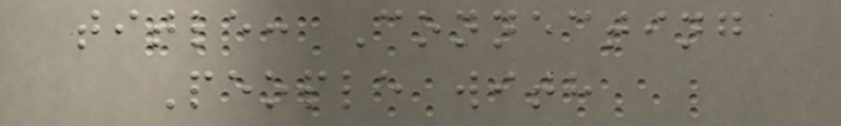title: Connecting
People with
